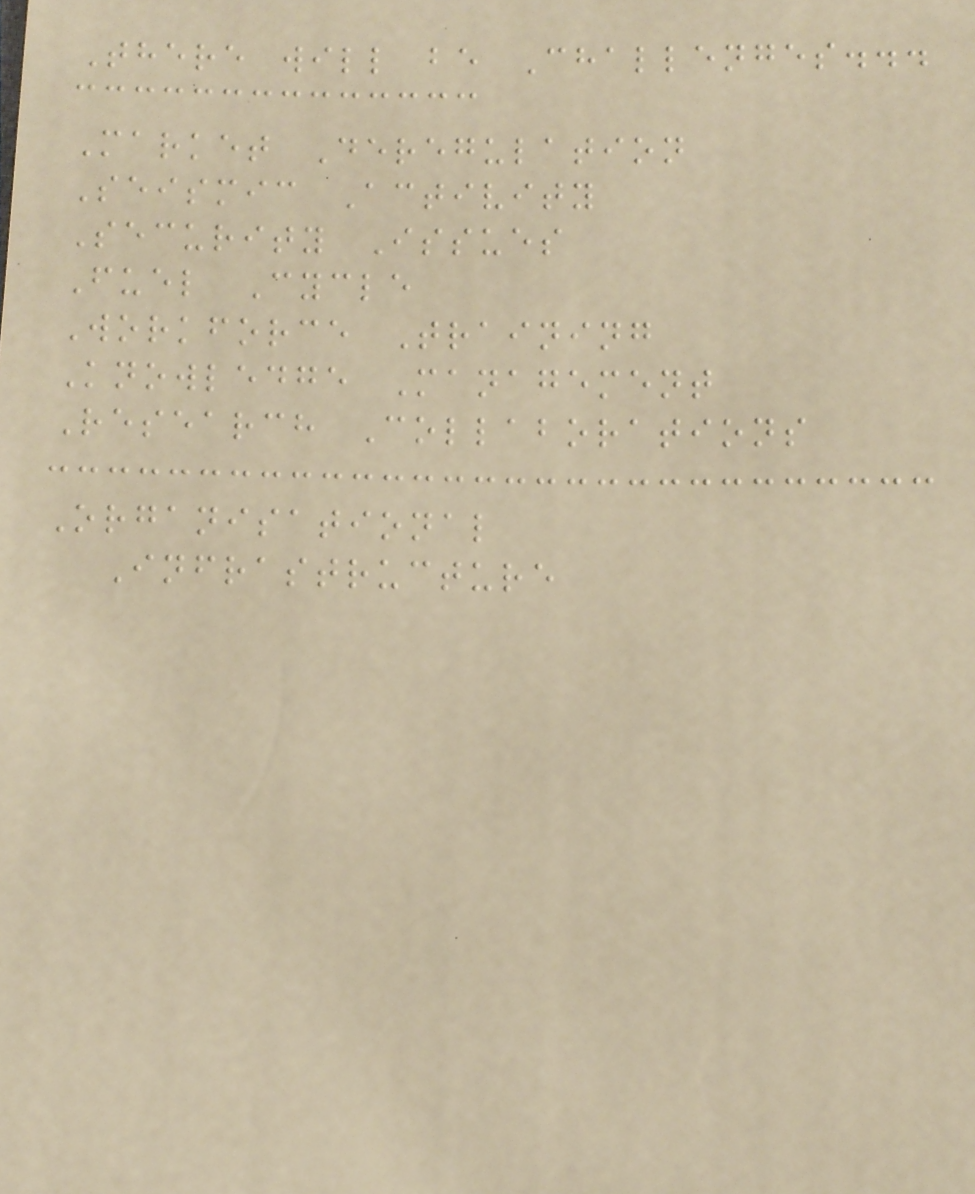There will be Challenges...
Market Deregulation
Seismic Activity
Security Issues
Fuel Cycle
Workforce Training
Knowledge Management
Research Collaborations
Organisational
Infrastructure
